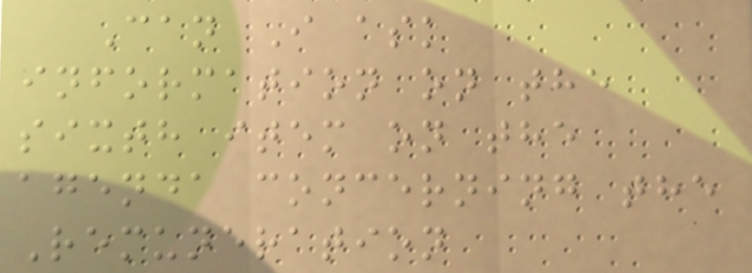Can I ask
information on the
sixth item on the
agenda concerning the
Remuneration
